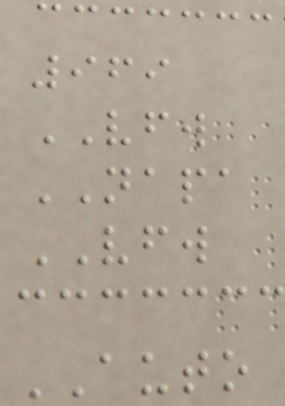969
VFW
NAPA
VFW
AUTO
